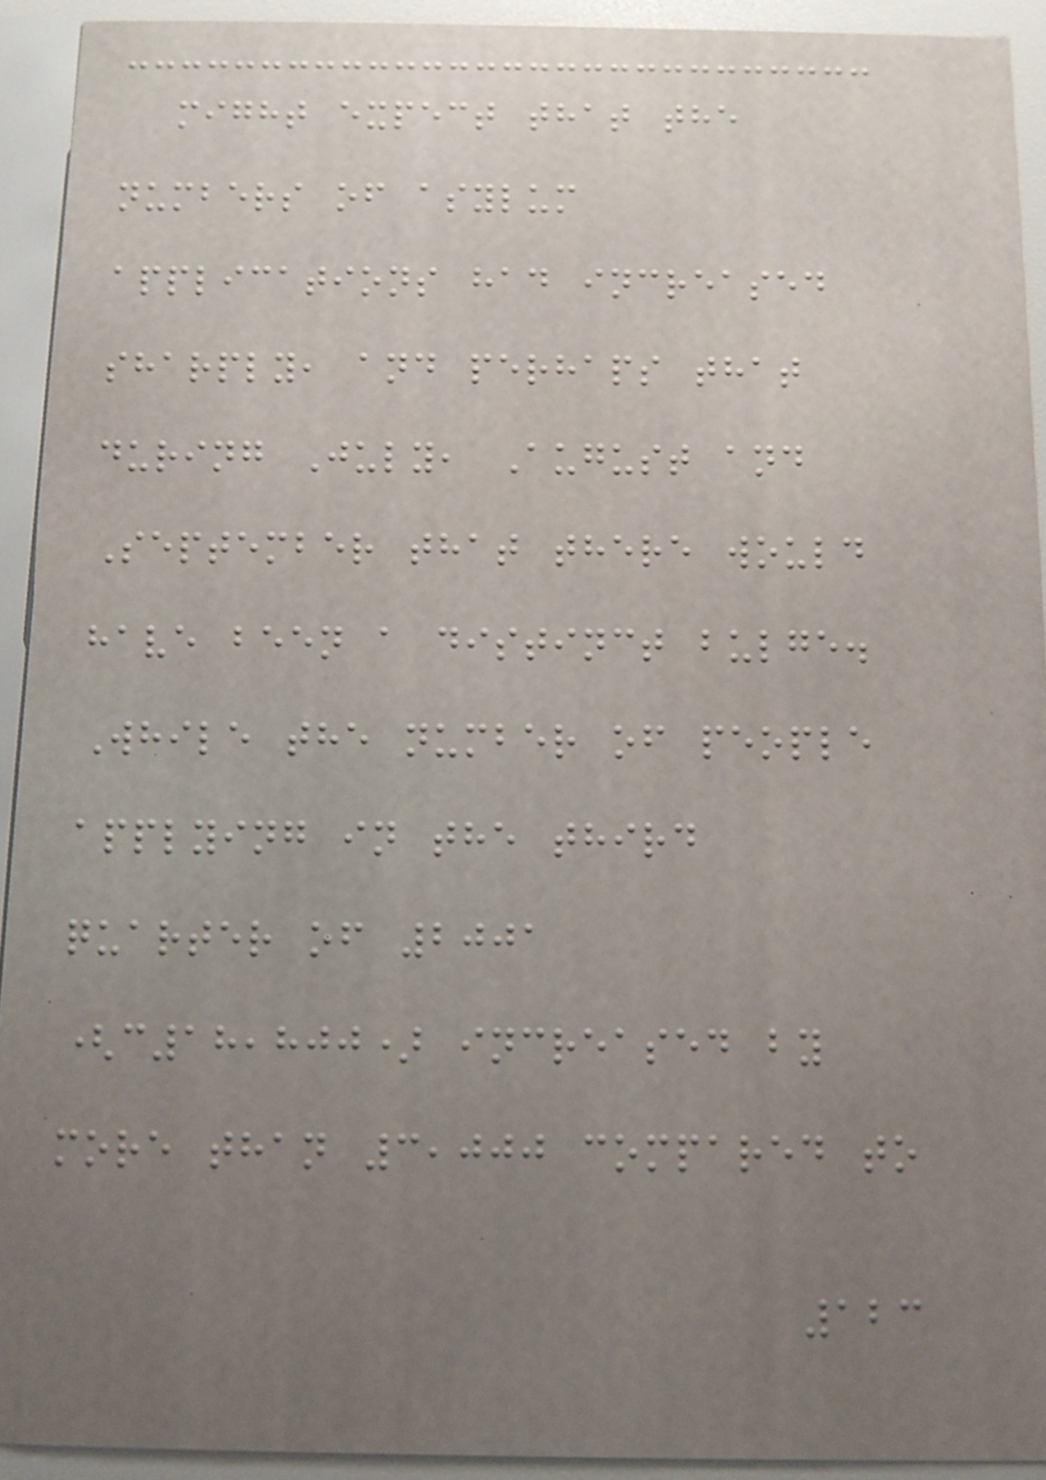might expect that the
numbers of asylum
applications had increased
sharply, and perhaps that
during July, August and
September that there would
have been a distinct bulge.
While the number of people
applying in the third
quarter of 2001
(c18,800) increased by
more than 3,000 compared to
123
